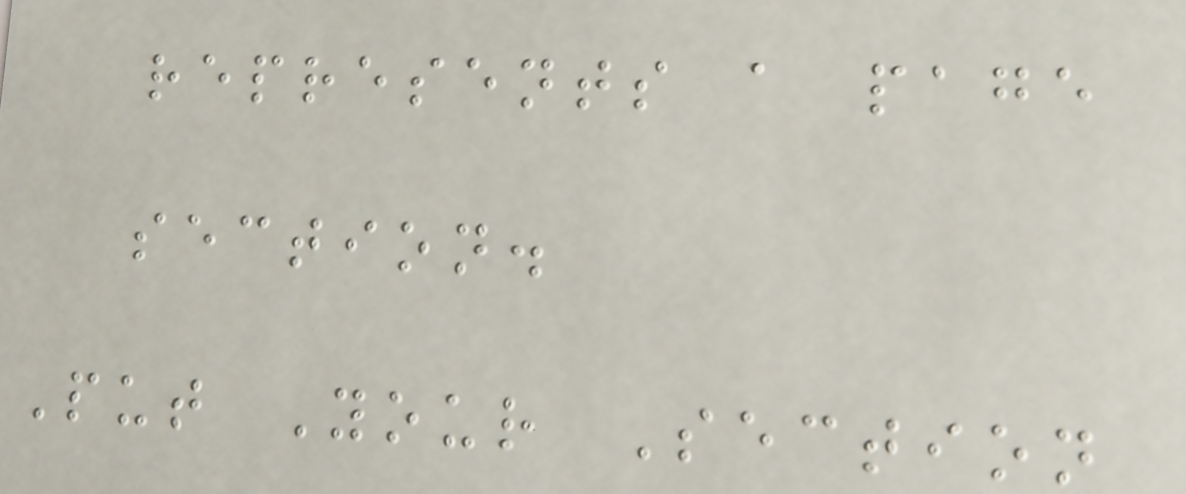represents a page
section.
Put Your Section
